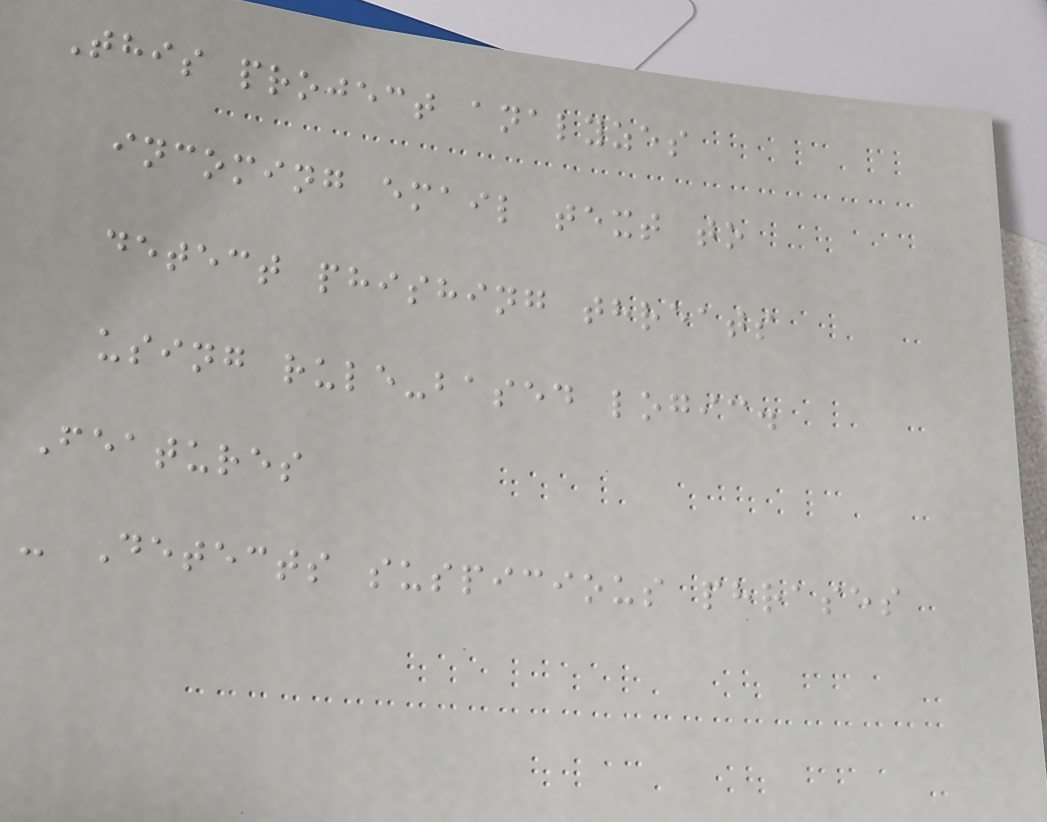This project analyzes
incoming email text to
detect phishing threats
using rule-based logic.
Features
- Detects suspicious phrases
